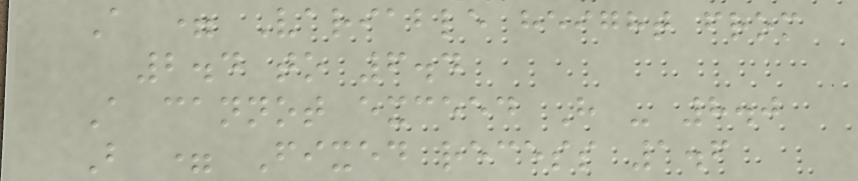A = Variable height from
2.4 to 6.4
A cannot exceed H - 8.0
B = Fixed recess 1.6
